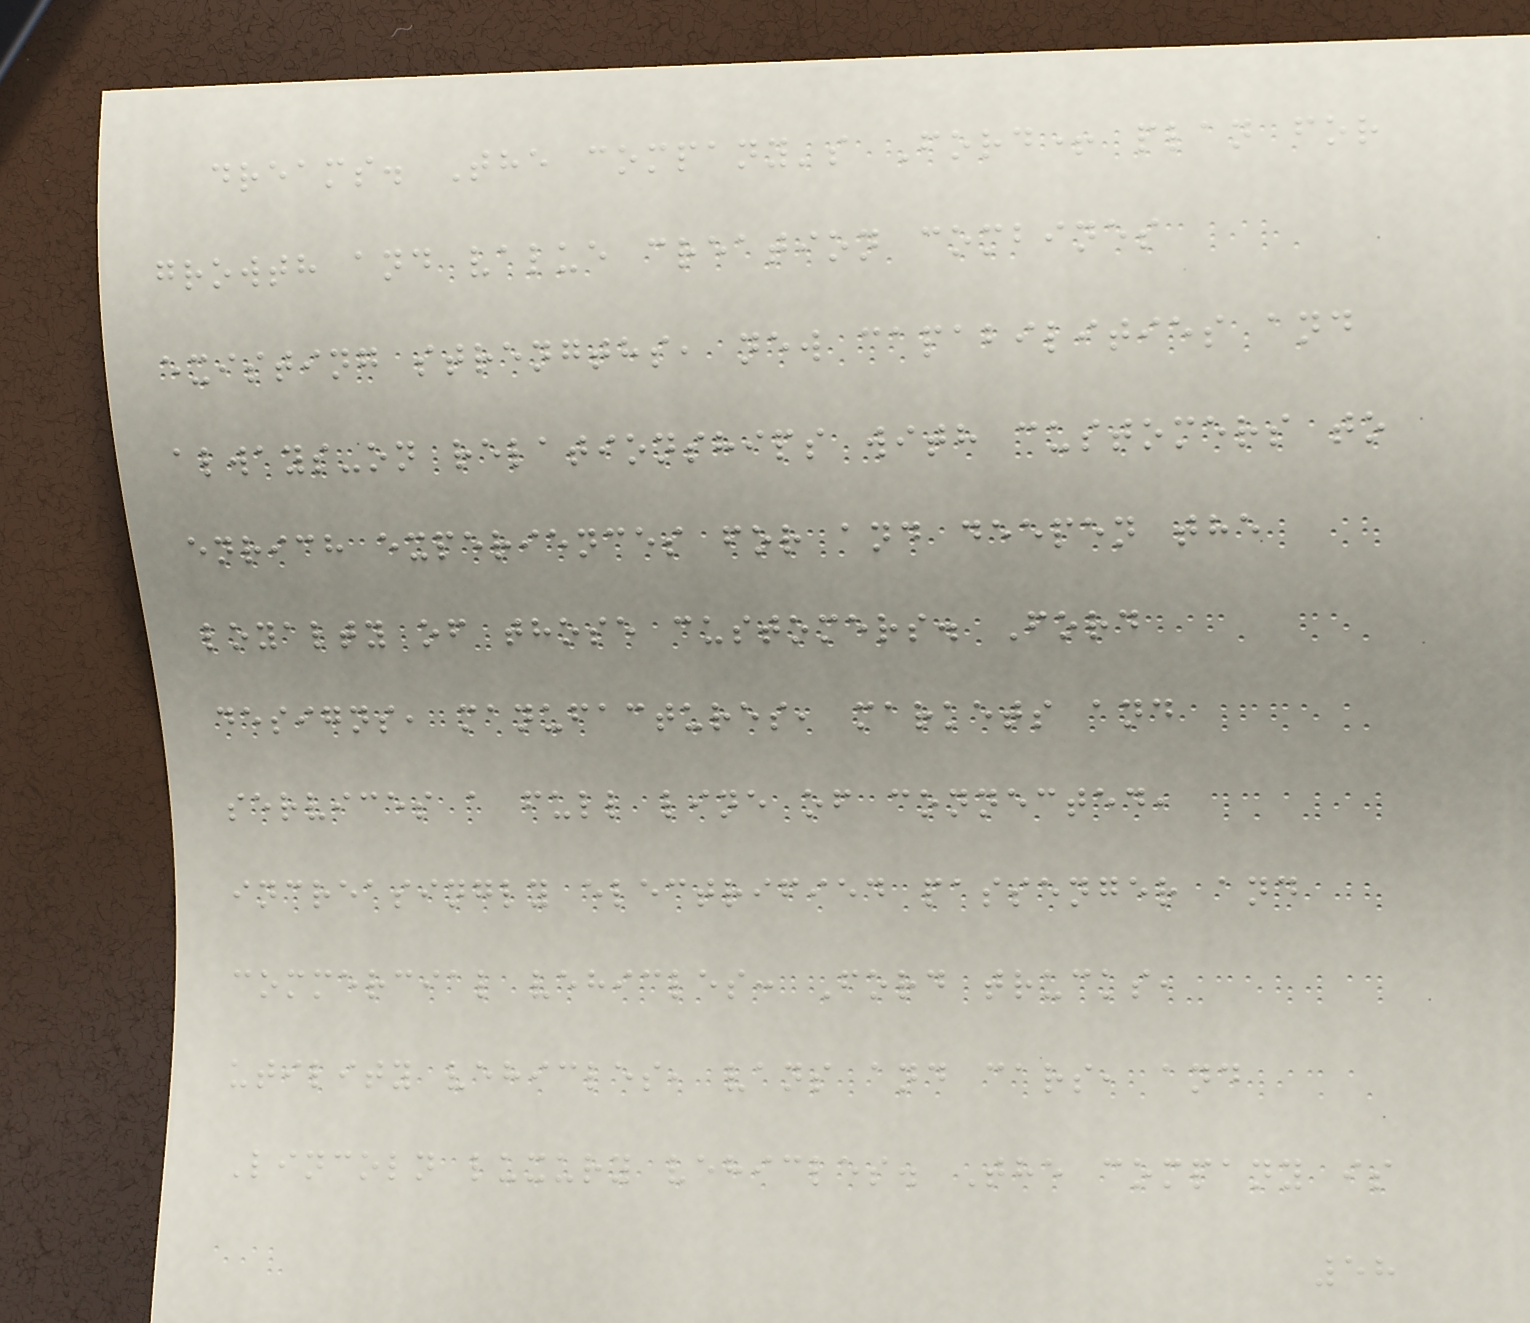dreams. The company's Ford+ plan for
growth and value creation combines
existing strengths, new capabilities and
always-on relationships with customers to
enrich experiences for and deepen the
loyalty of those customers. Ford
designs, manufactures, markets and
services a full line of connected,
increasingly electrified passenger and
commercial vehicles: Ford trucks,
utility vehicles, vans and cars, and
Lincoln luxury vehicles. The company is
58
